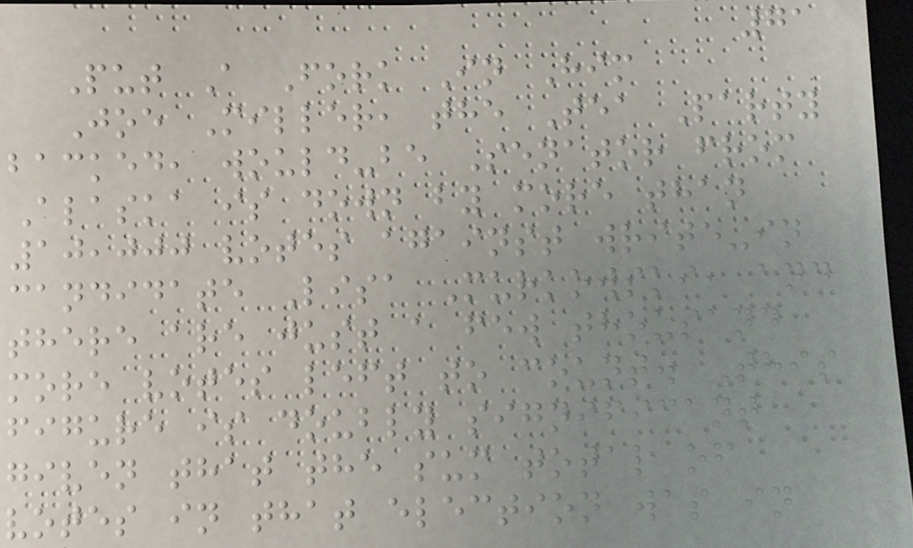71
Put A Fork In Him
Joe Miller, the Tea Party
backed, would-be Senator from
Alaska is down by more than
10,000 votes against write-in
candidate Lisa Murkowski, and
there are just a few thousand
more votes left to count. This
figure is doubly significant
given that the sum total of
votes in that election was in
